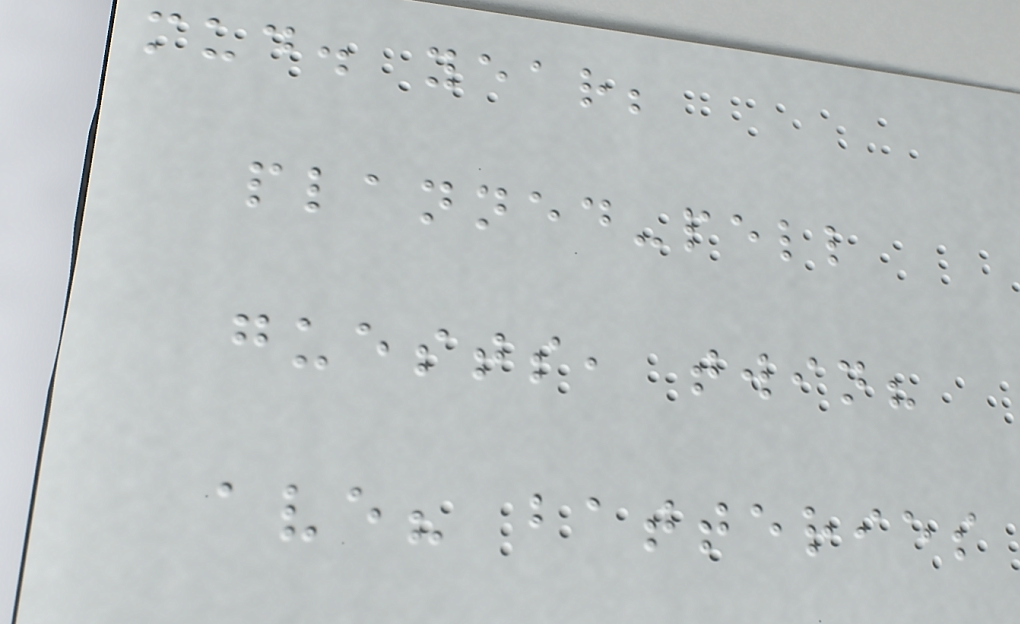mud. year;
planned-pell
guests, twin?
ave? batteries
